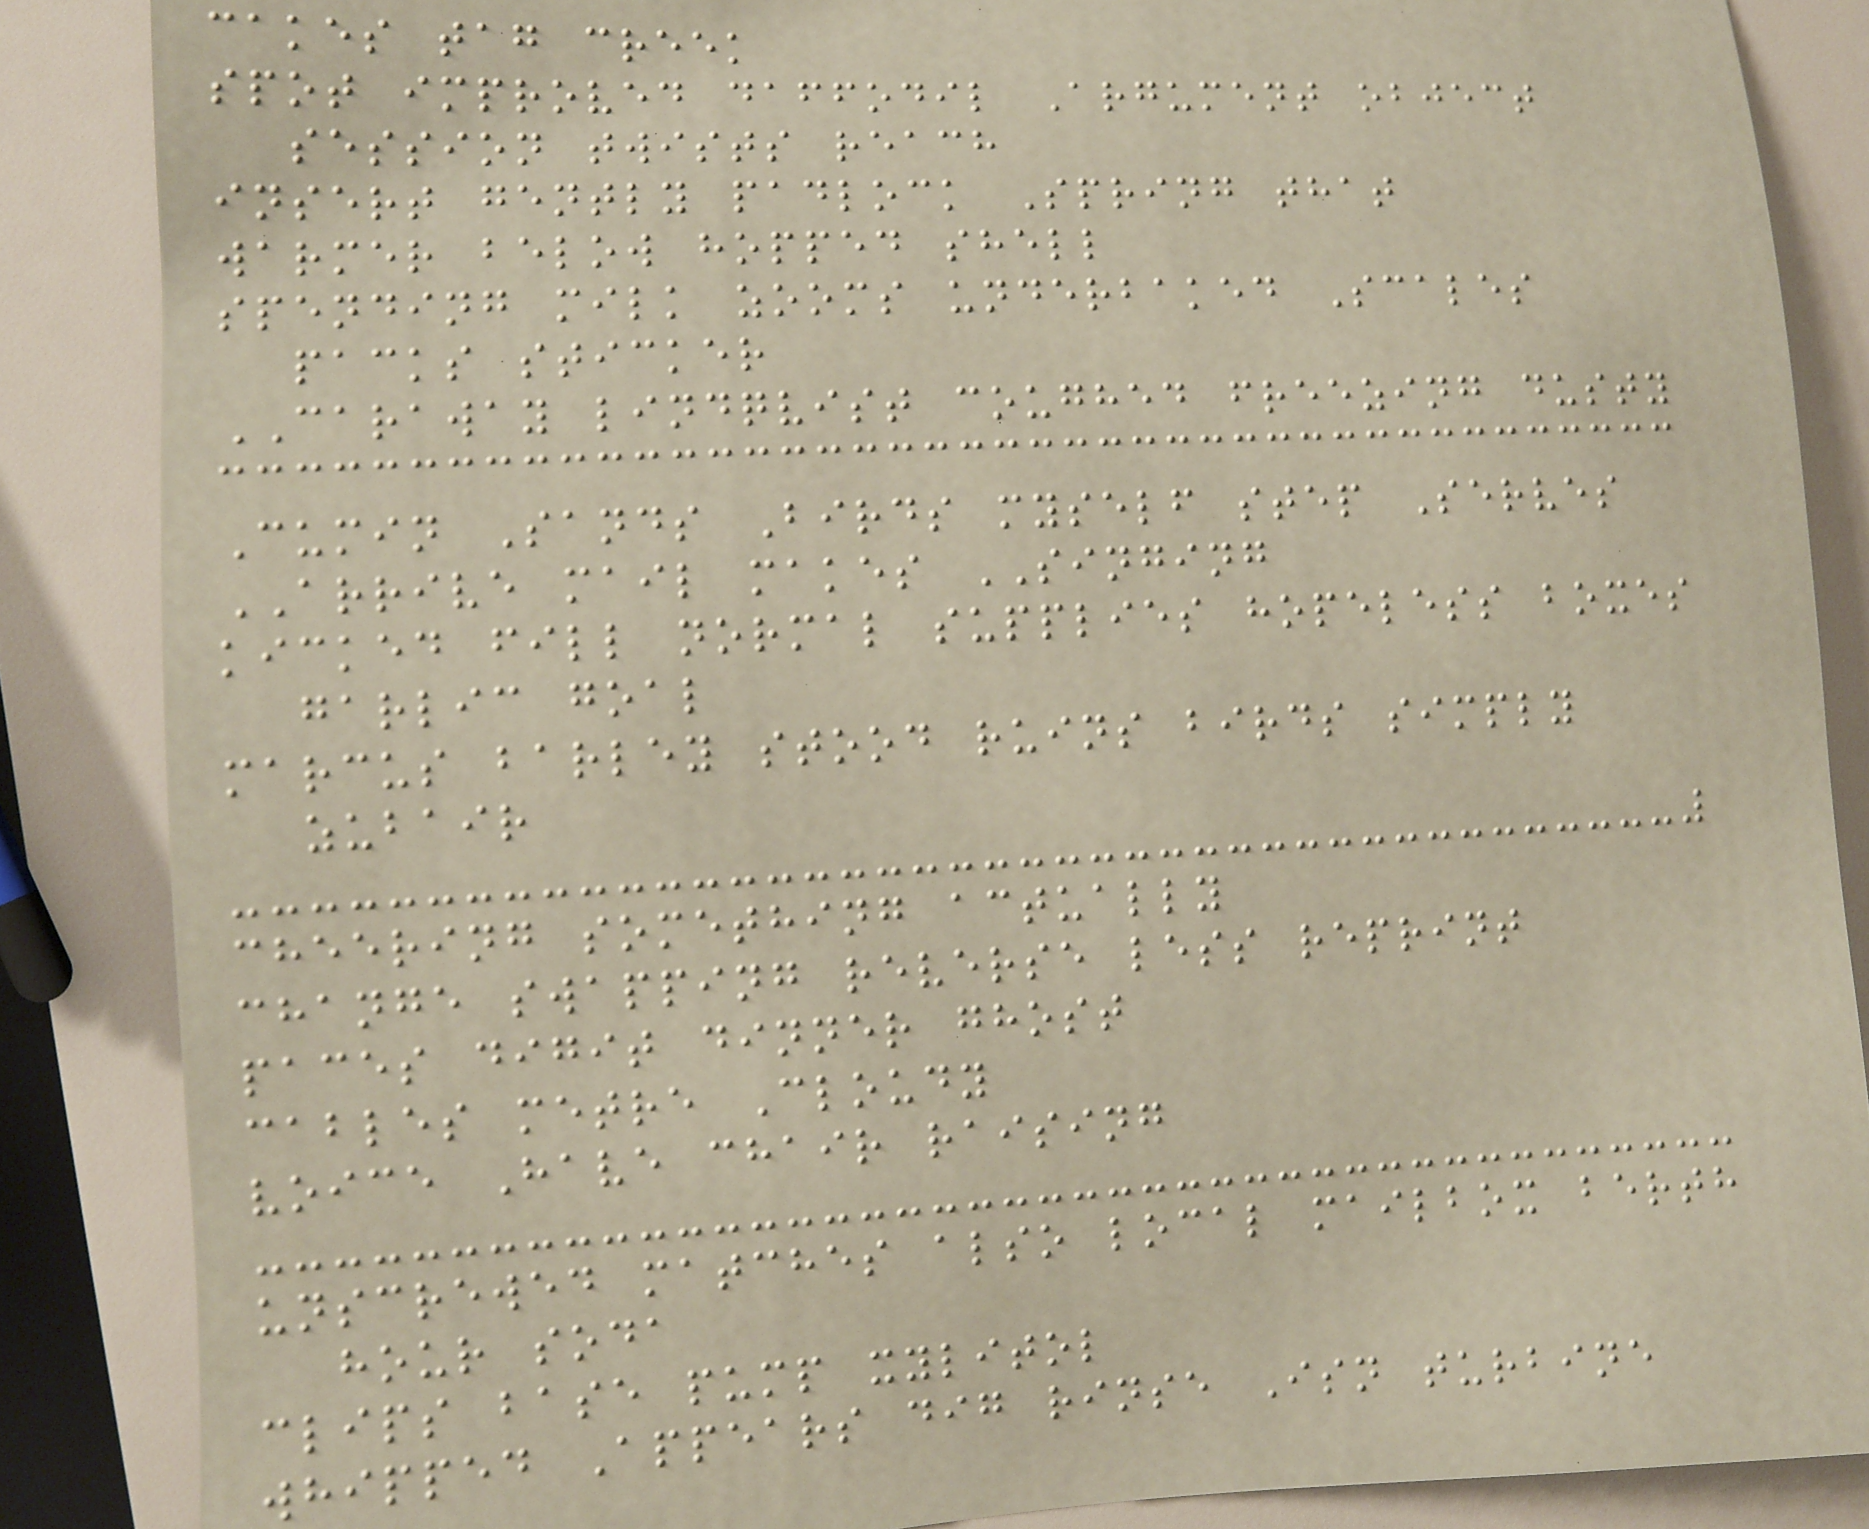cakes tag creek
spot improved daffodil Argument object
session twists reach
insert gently padlock Spring that
warmer below hopped shell
spending milk zooms underbaked Scales
packs sticker
CARAWAY lindqvist coughed freezing dusty
Cumin Sands Birds myself step Serves
ARRIVE mail makes SINGING
kicked fill normal supplies hopeless boxes
garlic goal
marcus barley stood ruins birds simply
zubair
cheering something actually
change swapping reverse less reprint
paces digit dinner ghost
cables metre Cloudy
voice Have chair raising
unscrewed matches also local mailbox berth
hour soda
clips base pump xylitol
whipped Appears dig rinse Isn turbine
